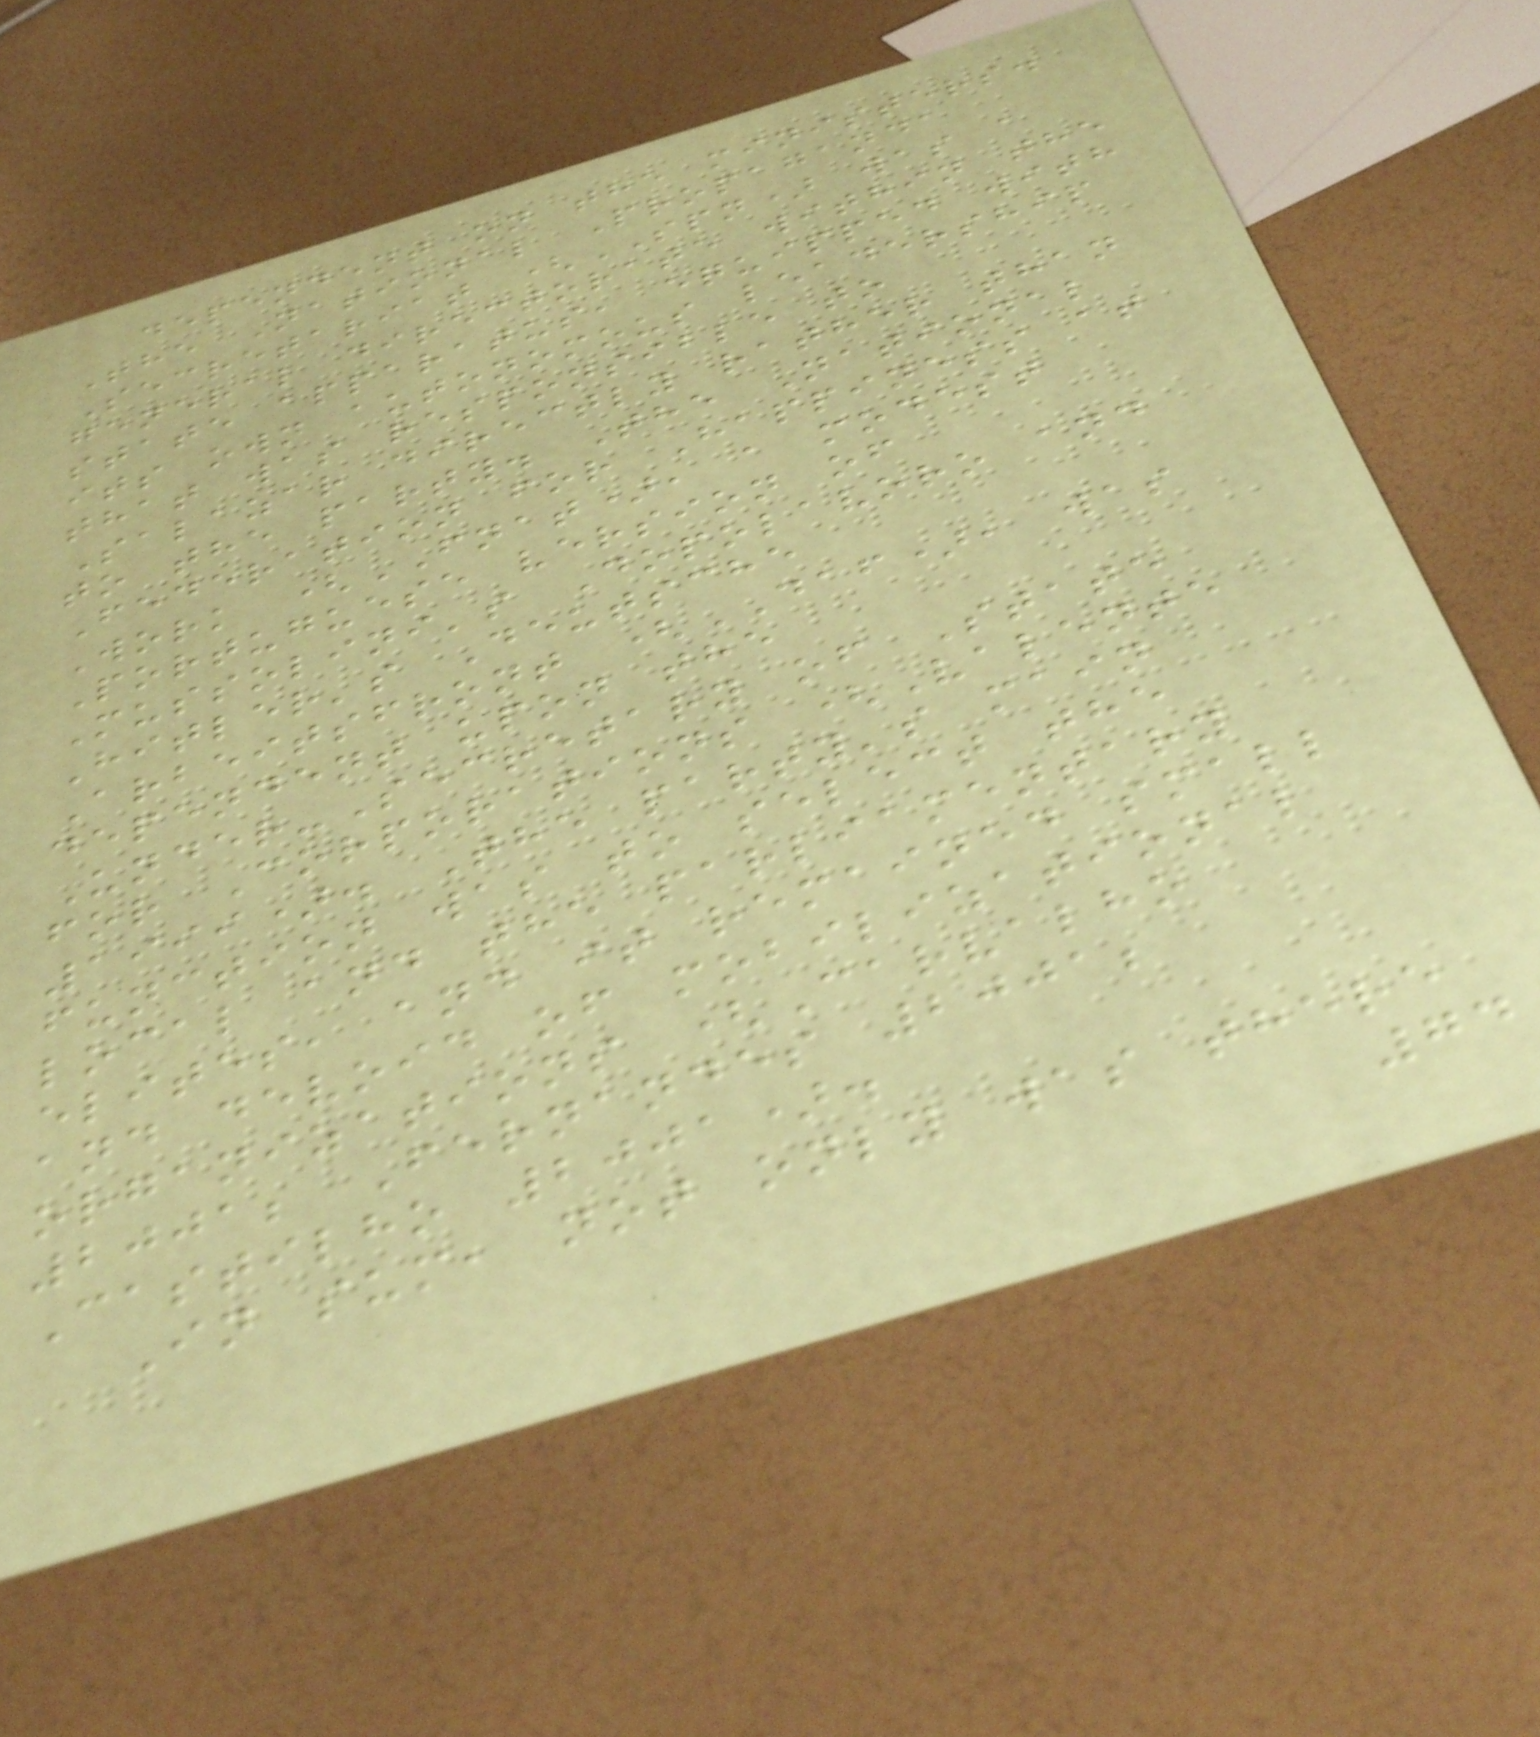dependent on the ministers.
The National Propaganda
Secretariat (SPN) was a
general directorate within the
state apparatus, equipped with
its own autonomous leadership
that was responsible to
Salazar directly rather than
to the party. The National
Federation for Happiness at
Work (FNAT), a modest
Portuguese version of
Mussolini's Dopolavoro and
Hitler's Deutsche
Arbeitsfront (DAF), was
dependent upon the
Under-Secretary of State
for Corporations (Valente
1999). The party's main
function was to select the
local and the parliamentary
elites, and it remained small
and devoid of mobilizational
organizations (Carvalho
2001; Fernandes 2001;
Castilho 2001).
In sum, not only was there
74
